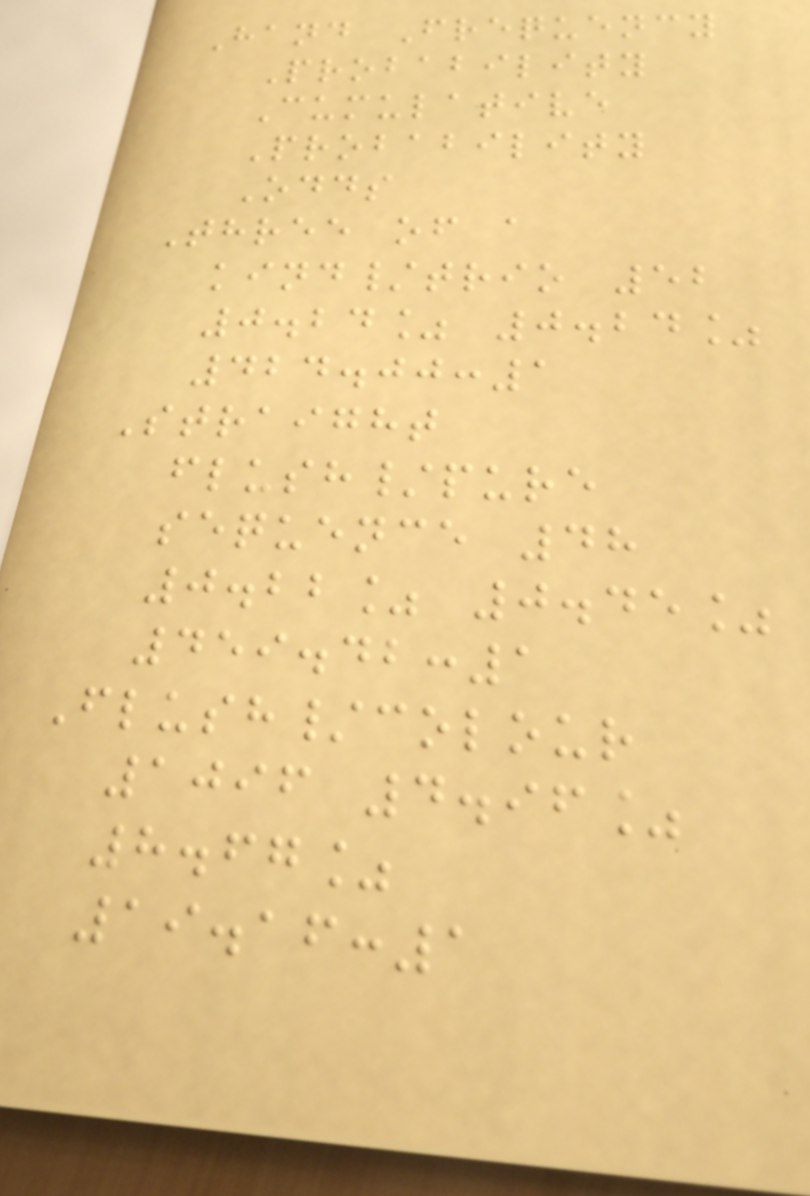Hand Frequency
Probability
Cumulative
Probability
Odds
Three of a
kind/trio 52
0.24% 0.24%
424.00:1
Straight
flush/pure
sequence 48
0.22% 0.45%
459.42:1
Flush/colour
1096 4.96%
8.67%
19.16:1
